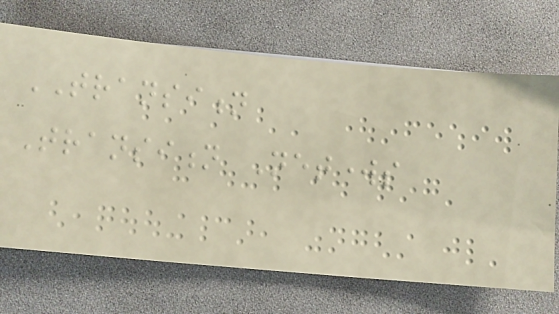TRANSITION
Transition Networks
